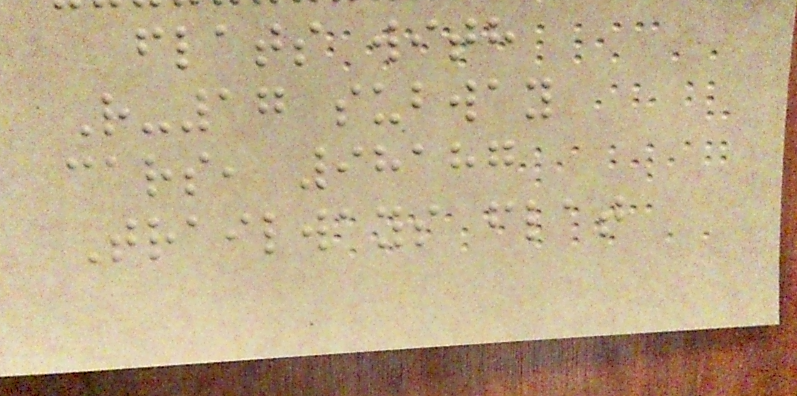flats with
R-17 subway
cars, 98187
Trailways flat
